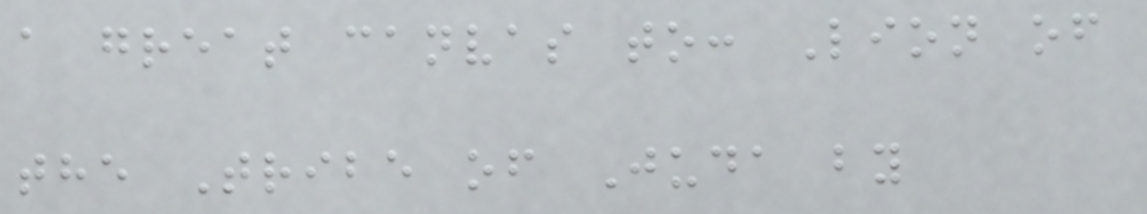a great canvas to: Lion of
the Tribe of Juda by
